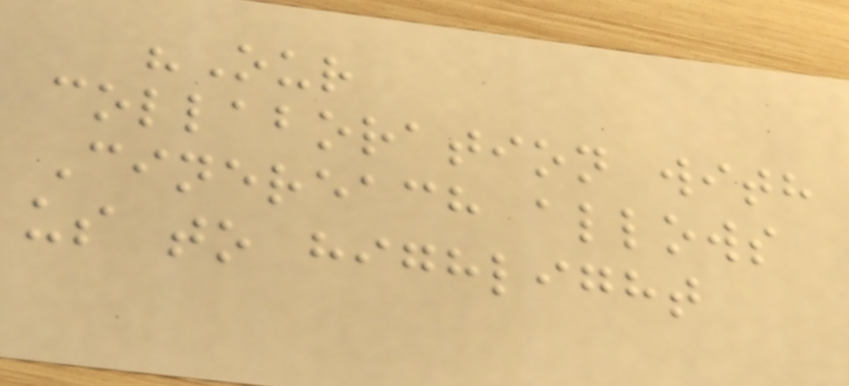"Our
collaboration with
Cinereach allows
us to highlight
